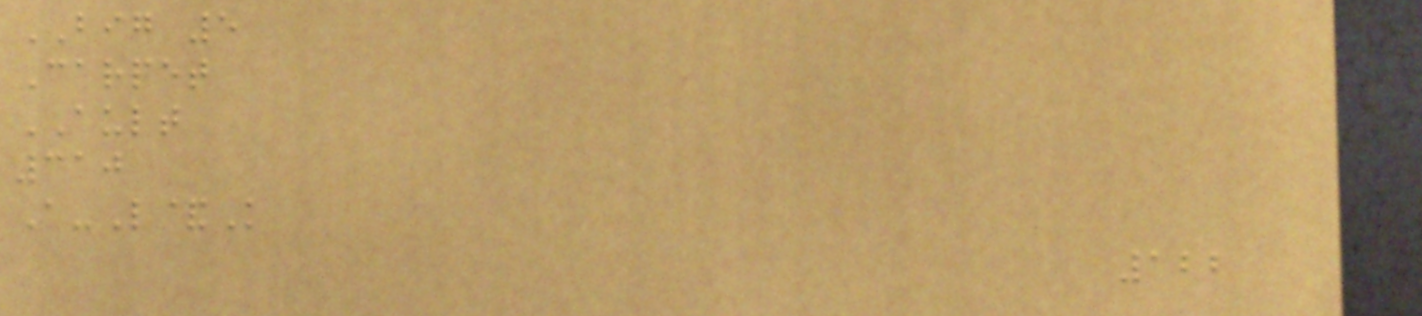BIG 5
Carpet
AULT
310
A-L&K
122
